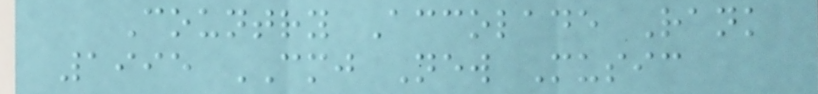Country Accolade Rank
1995 CMJ New Music
